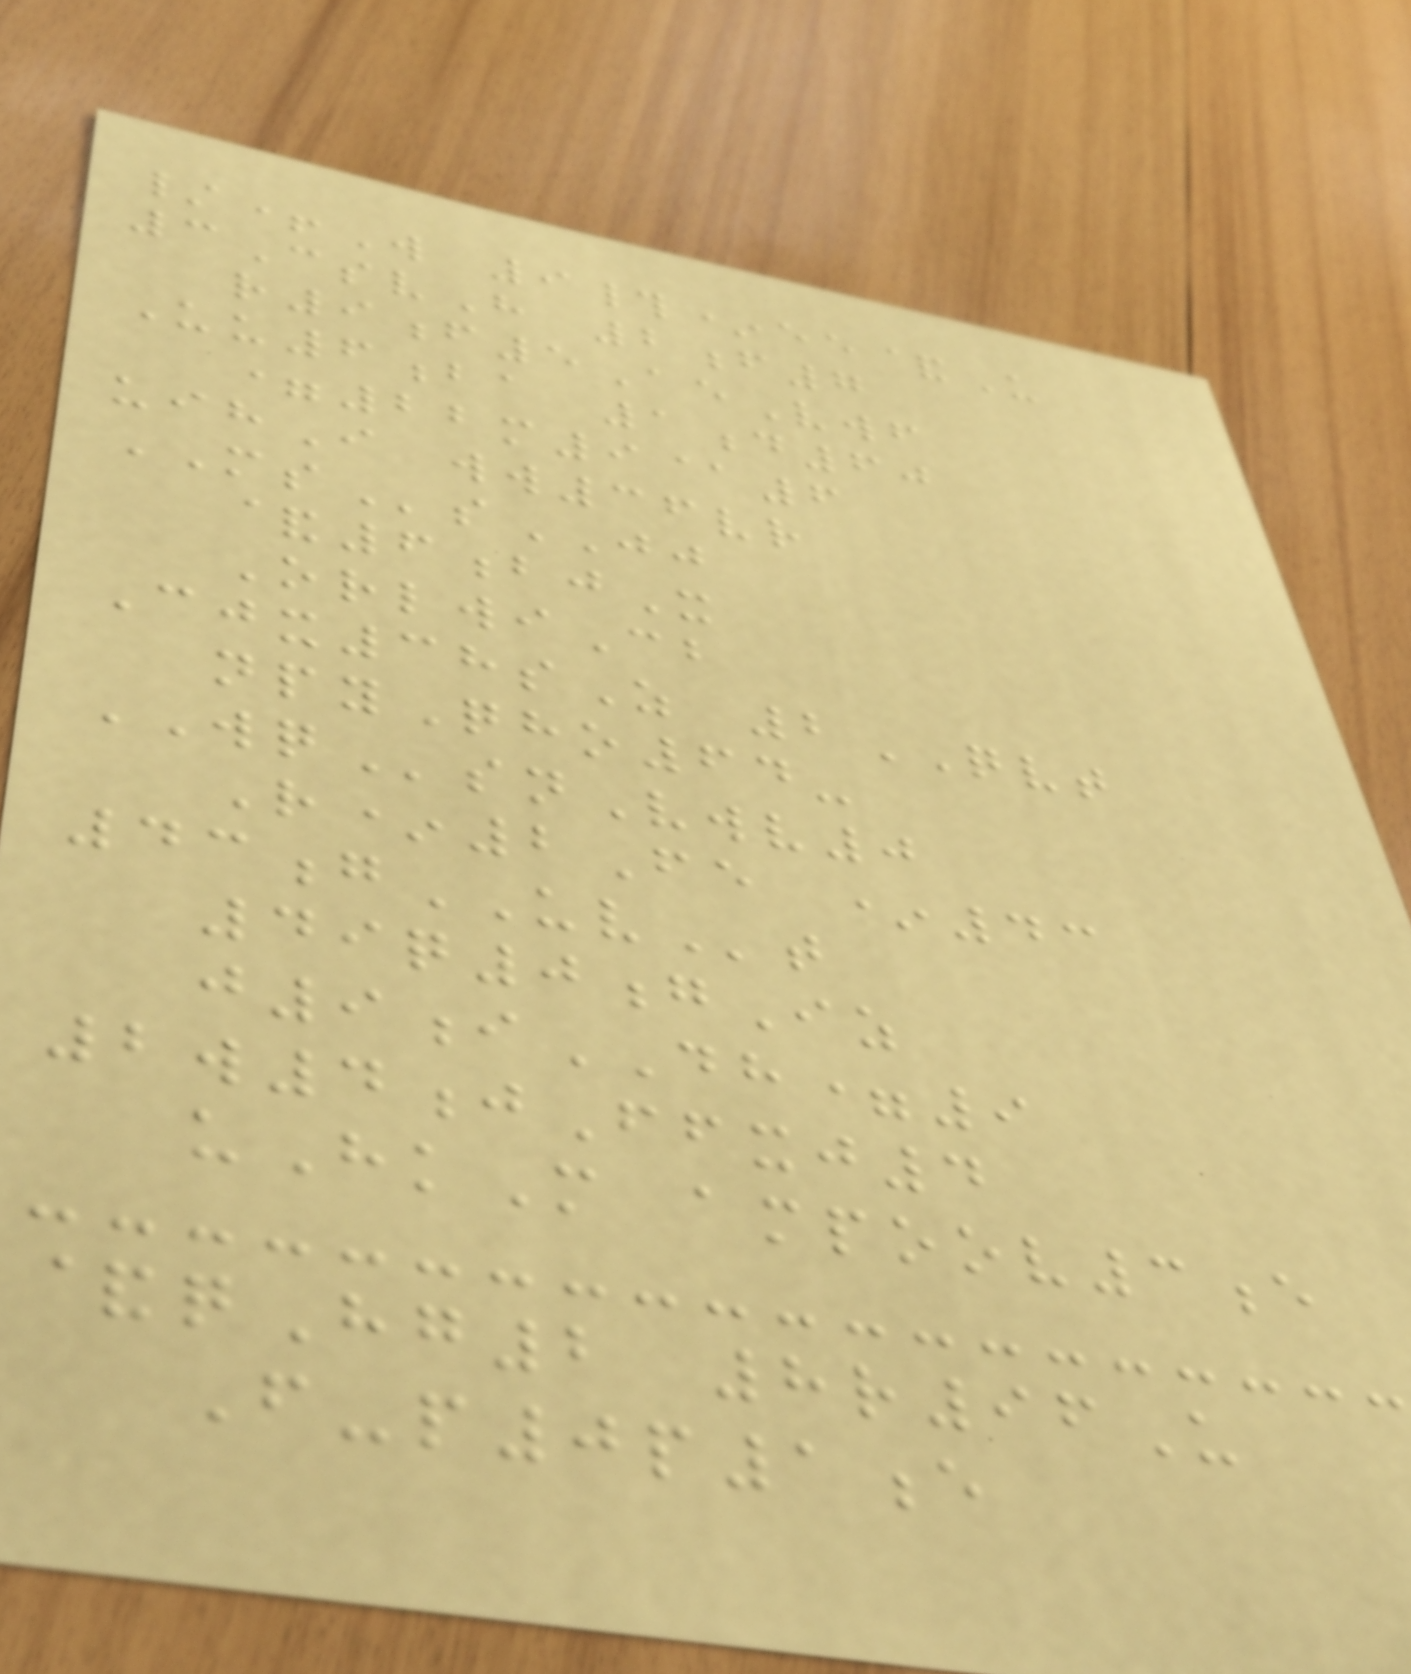/+W 9#*ee&U
3CsvH 2f7
r9f5AeVwf
Uu6ba 1d60
=22m9@6
uihI ww36vr
MSsJJ
&6bjX
OrlwiCb
Cjx38sZ 2QVT
npyQho64-
WQsnVwv0
R*2Fe *43
43gUVt
49q0gIz
j9iDH=9
2w4jFfxj4
uHkM ampoov3e
&qHg2 8r96U
F-p0p1e
